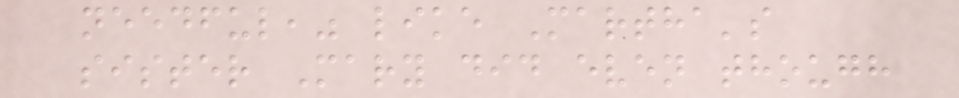needful," like Martha's
sister Mary did even though
